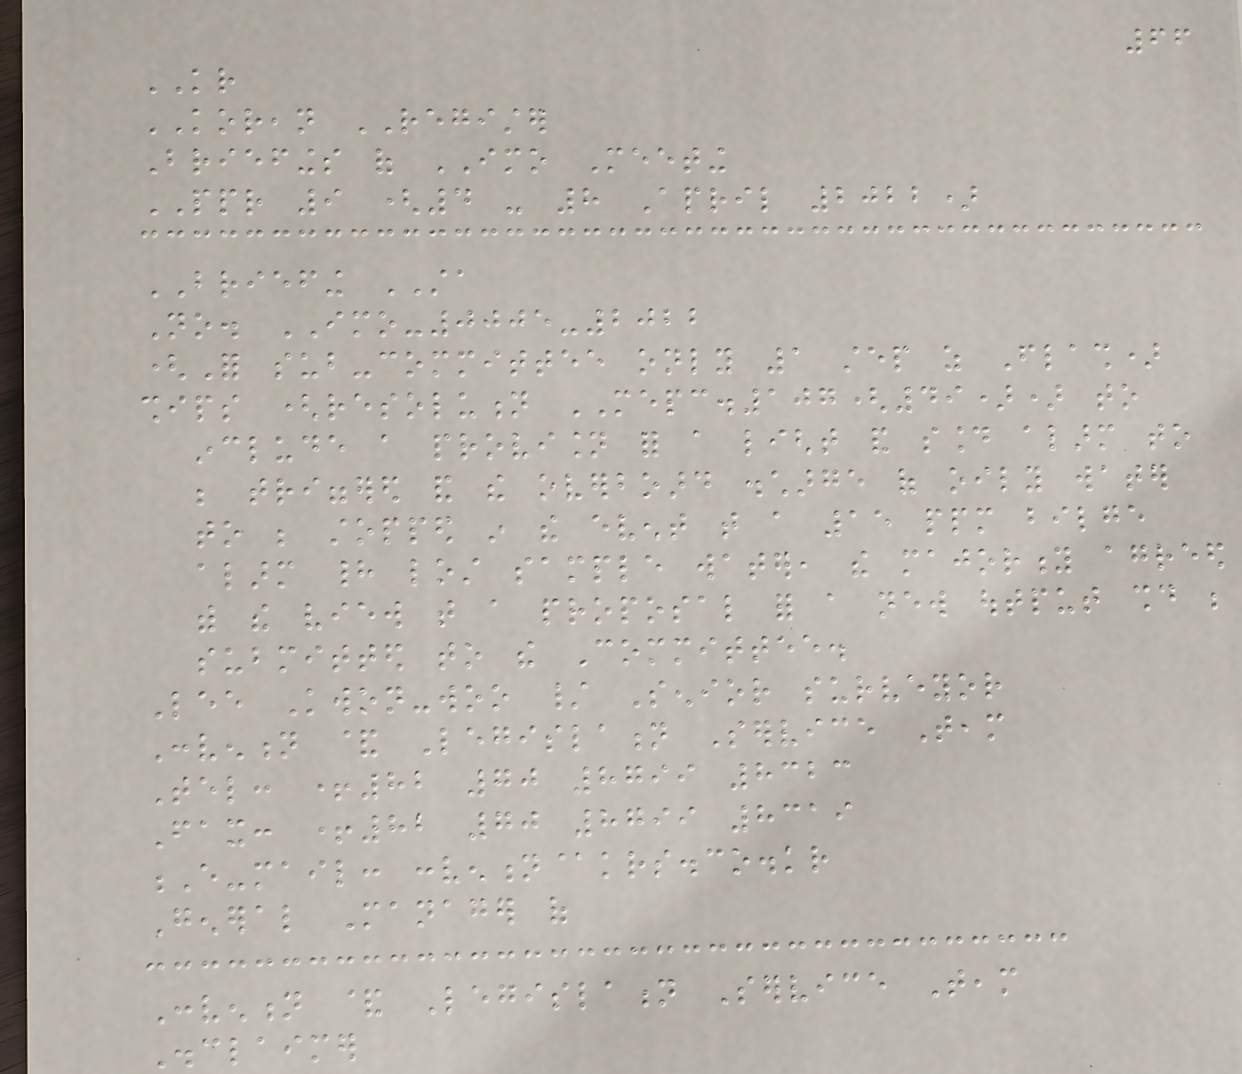66
KR
KOREAN REGISTER
Briefings of IMO Meeting
PPR 9 (4 - 8 April 2022)
BRIEFING STA
No. IMO-0005-2022
(For sub-committee only 1 step as Flash)
ships (resolution MEPC.107(49)) to
include a provision for a light and sound alarm to
be triggered and the overboard discharge of oily water
to be stopped in the event that a 15 ppm bilge
alarm had lost sample water, the majority agreed
with the view that a proposal for a new output should be
submitted to the Committee.
Lee Kwon-woo / Senior surveyor
Convention & Legislation Service Team
Tel: +82 70 8799 8323
Fax: +82 70 8799 8319
E-mail: convention@krs.co.kr
General Manager of
Convention & Legislation Service Team
Disclaimer
